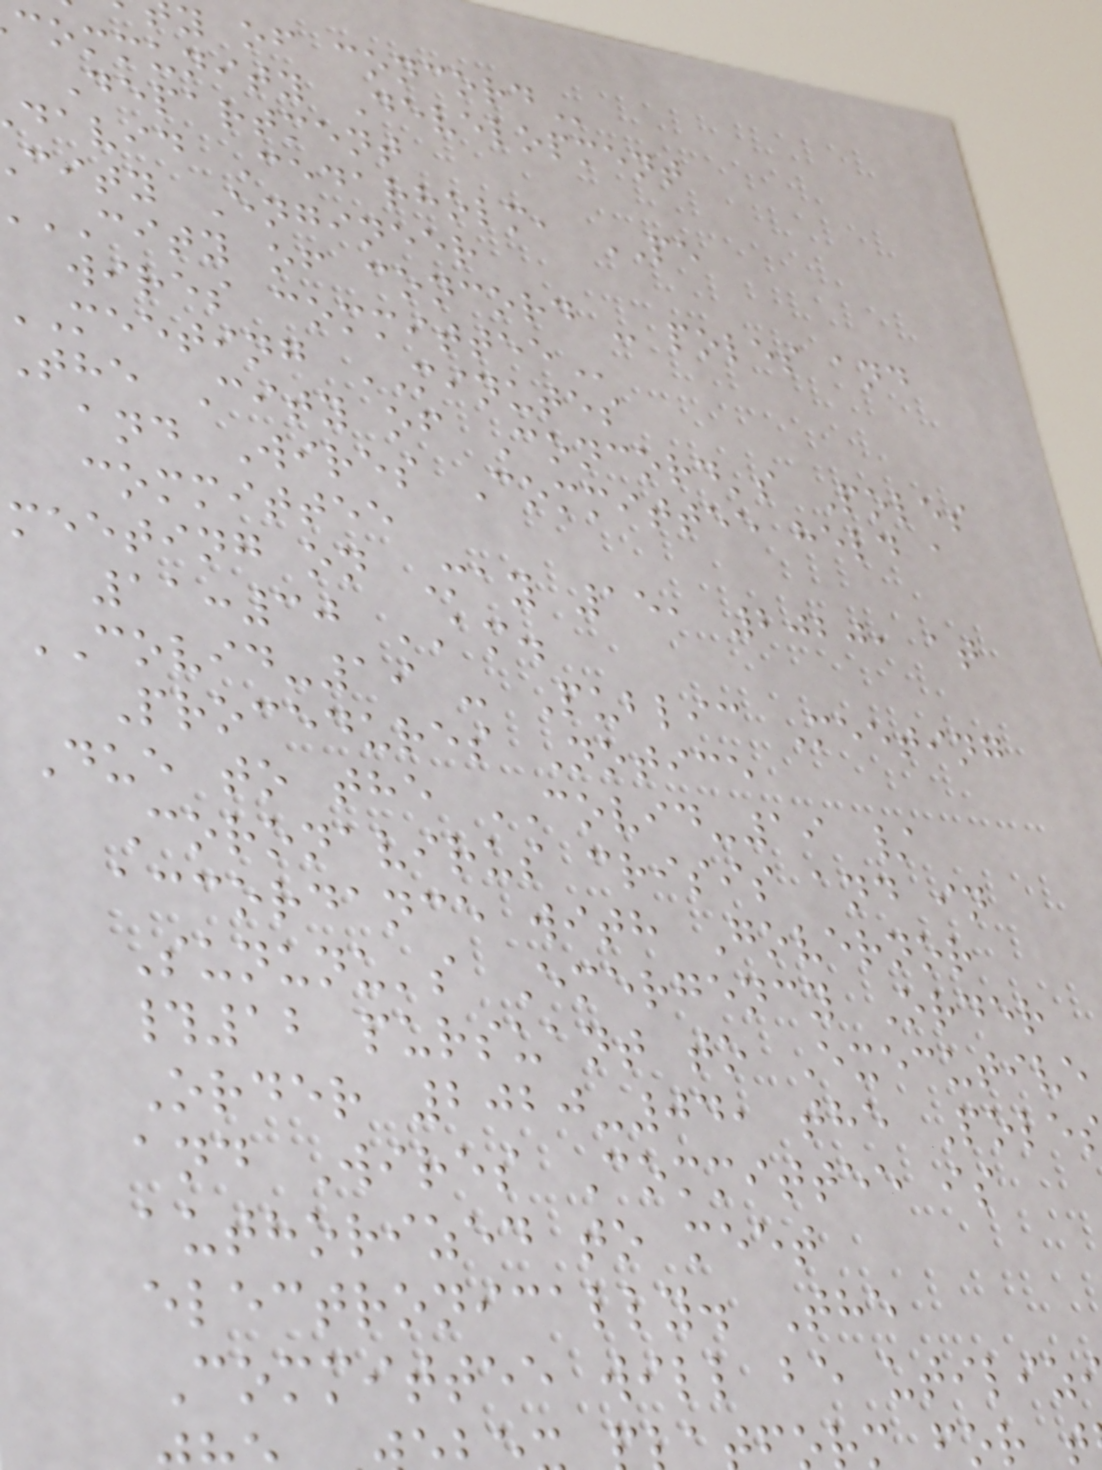community Development
Department
david Cedarholm, PE
city Engineer
CITY of concord - poles and
wires
meeting MINUTES
the City of Concord's Poles
and Wires Committee held a
committee
meeting on May 15, 2020, at
11:30 AM.
COVID-19 - Public Meeting
Procedures Notice
Due to the COVID-19 /
Coronavirus crisis and in
accordance with Governor
Sununu's Emergency Order
#12 pursuant to Executive
Order 2020-04, the Pole
and Wires Committee is
authorized to meet
electronically. The
Committee will be utiliz
m for t
